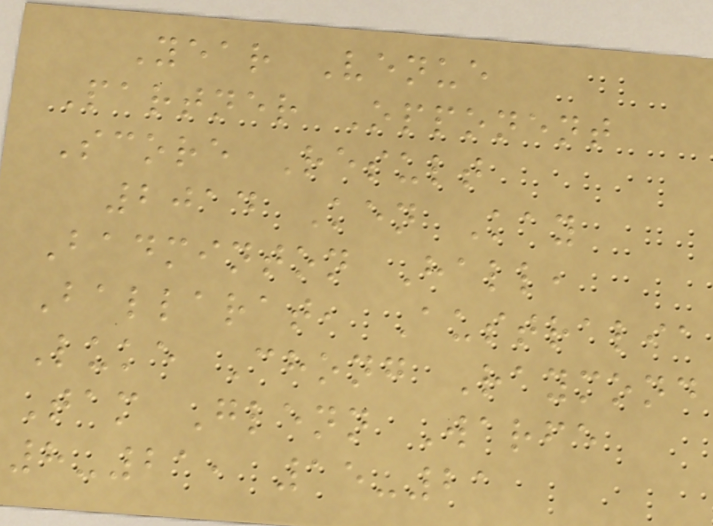Year Venue
Partner Opponent
Score Result
2014 Ken Kay
Badminton Hall,
Ballarat, Australia
Luke Chong Raymond
Tam Glenn Warfe
8-21, 15-21
